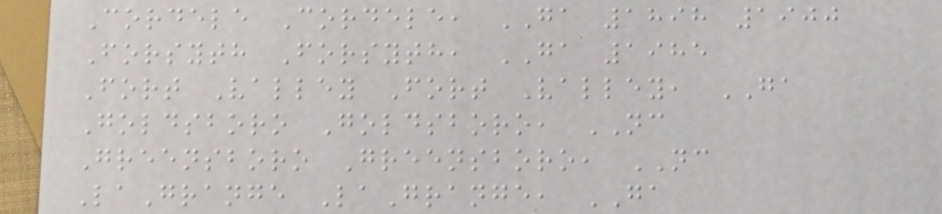Cordele Cordele, GA 1898 1900
Forsyth Forsyth, GA 1985
Fort Valley Fort Valley, GA
Goldsboro Goldsboro, NC
Greensboro Greensboro, NC
LaGrange LaGrange, GA
